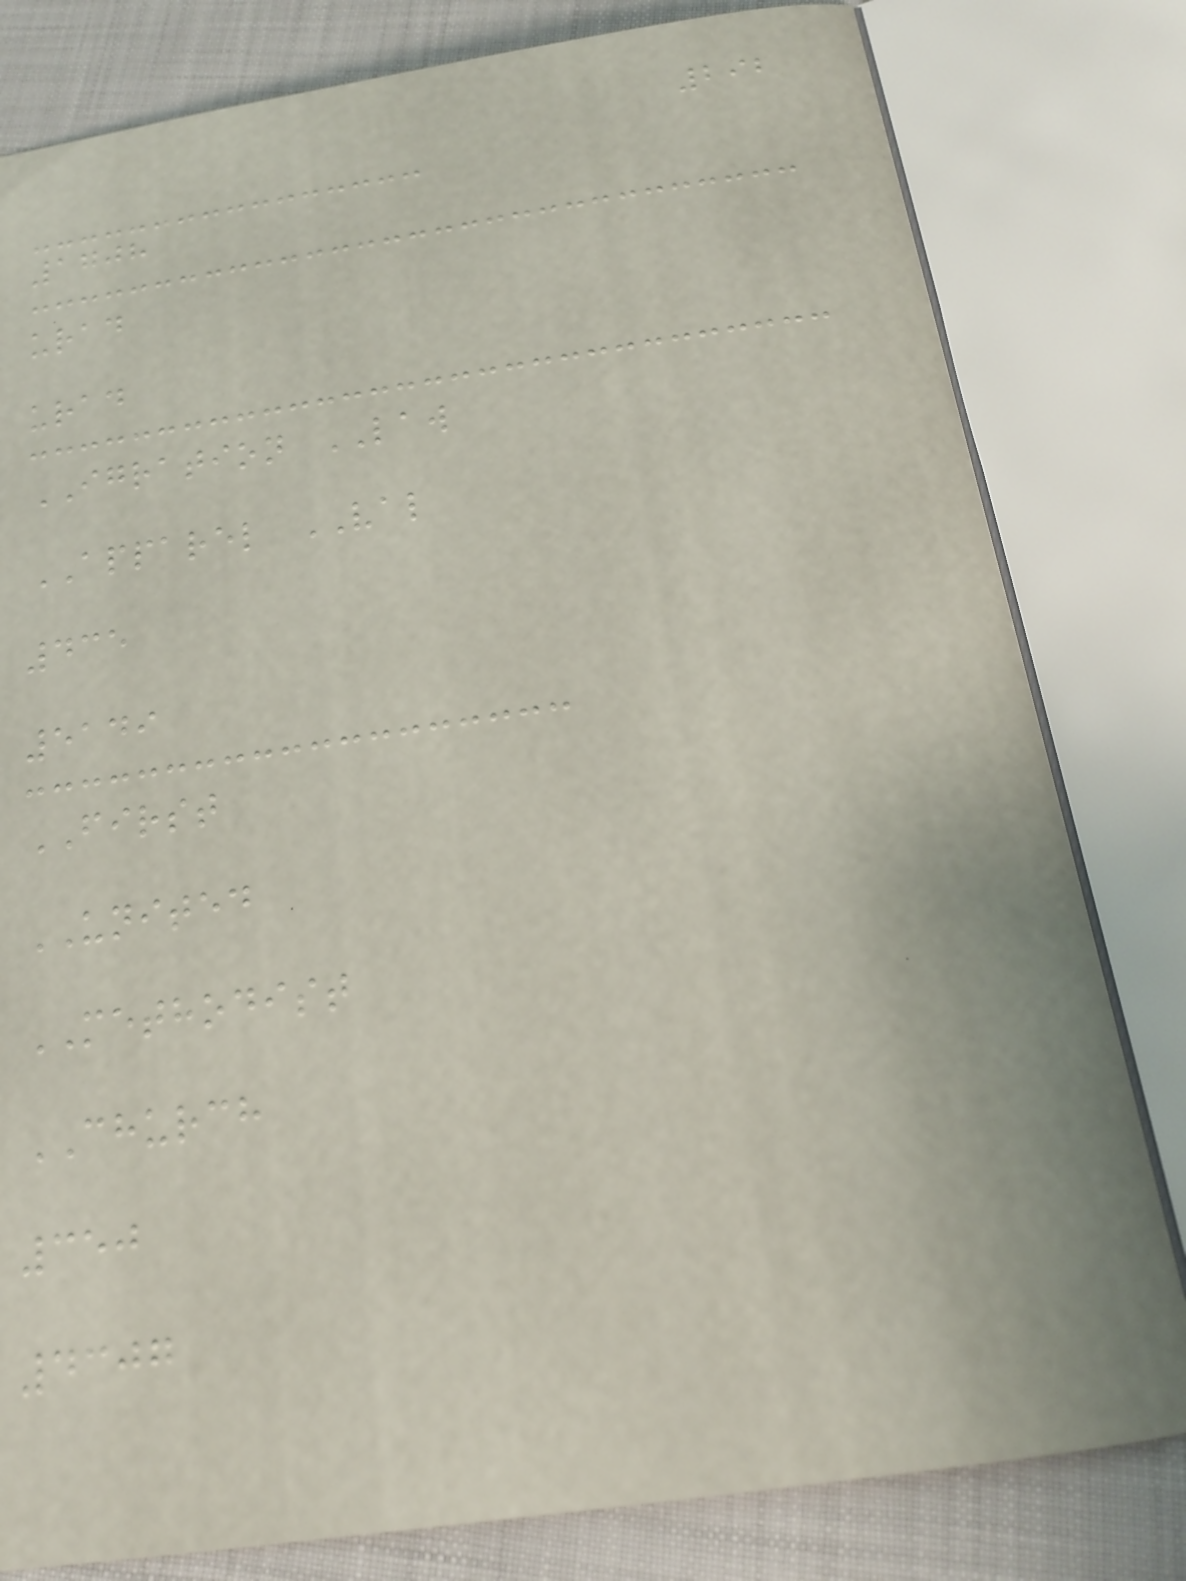292
1708
urad
urad
IGRATION LAW
APPAREL VAL
435
5149
FIRST
UNITED
METHODIST
CHURCH
350
4307
